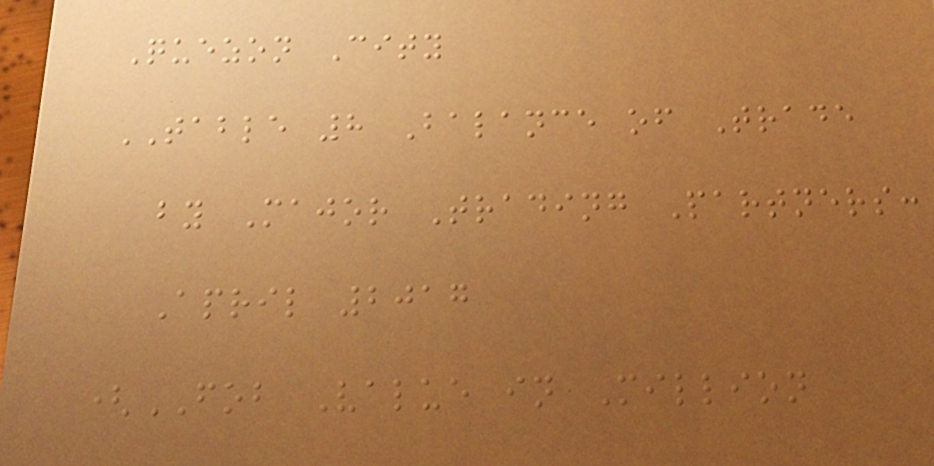Quezon City
TABLE 8 Balance of Trade
by Major Trading Partners:
April 2017
(FOB Value in Million
